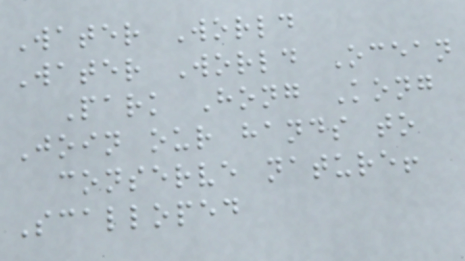Water World
Water World Ocean
Park Hong Kong
Join our hands to
conserve nature!
Scalloped
